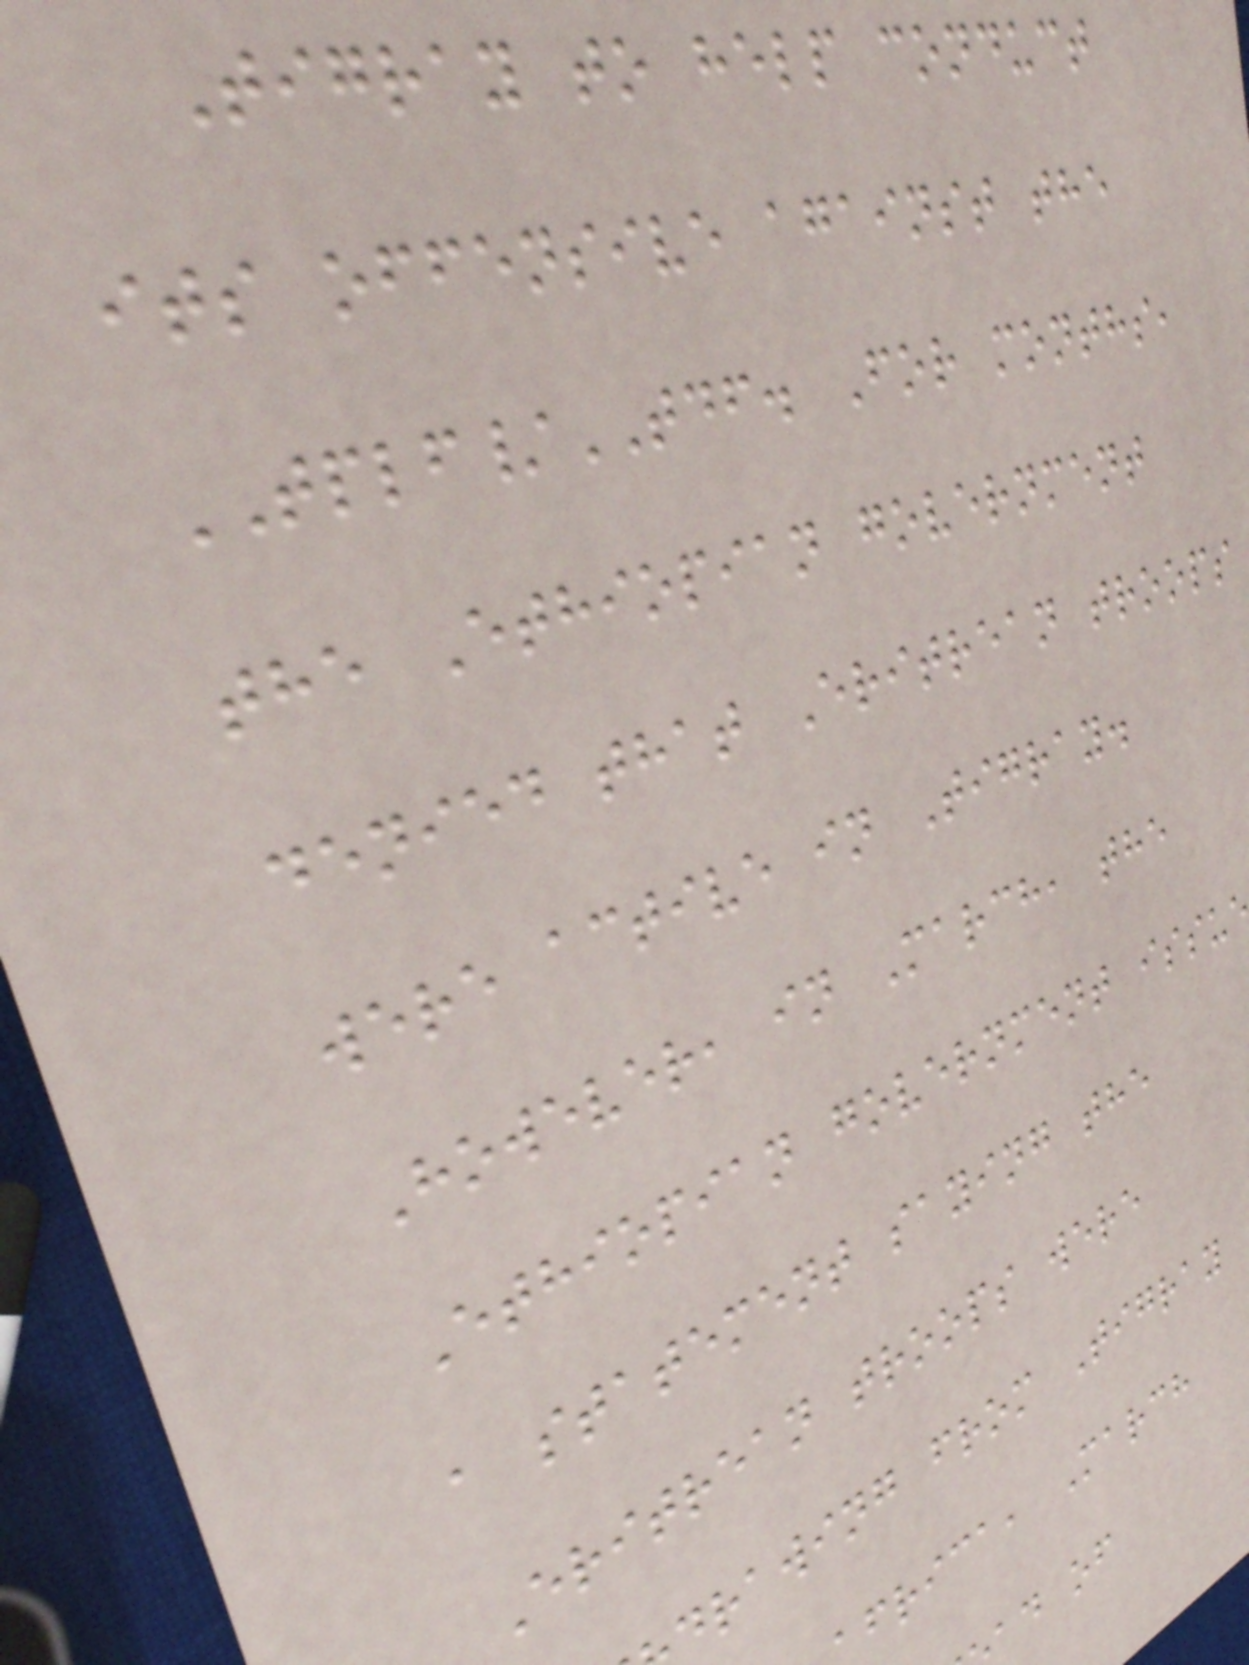Tigray to help conduct
its offensive against the
TPLF/TDF. For months,
the Ethiopian government
denied that Eritrean troops
were active in Tigray.
However, in March, the
Ethiopian government issu
a statement saying the
Eritrean troops were
drawing from Tigray
frica, March
ad of
